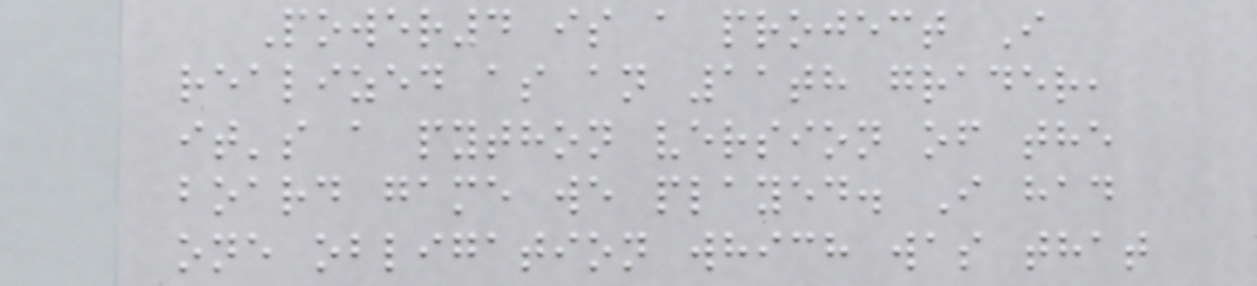Power4 is a project I
realized as an 11th grader,
it's a python version of the
board game we played. I had
one obligation which was that
